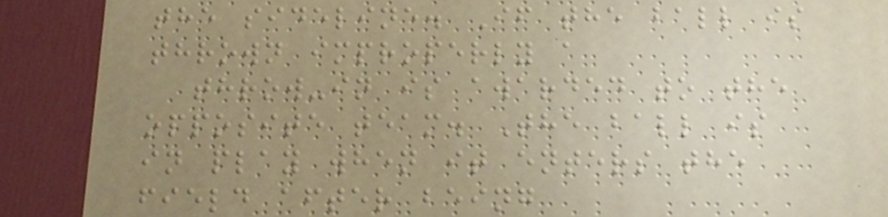the sideline. If the ball is
thrown improperly a
throw-in is awarded to the
opposite team. The ball is
in play when it enters the
field after being
